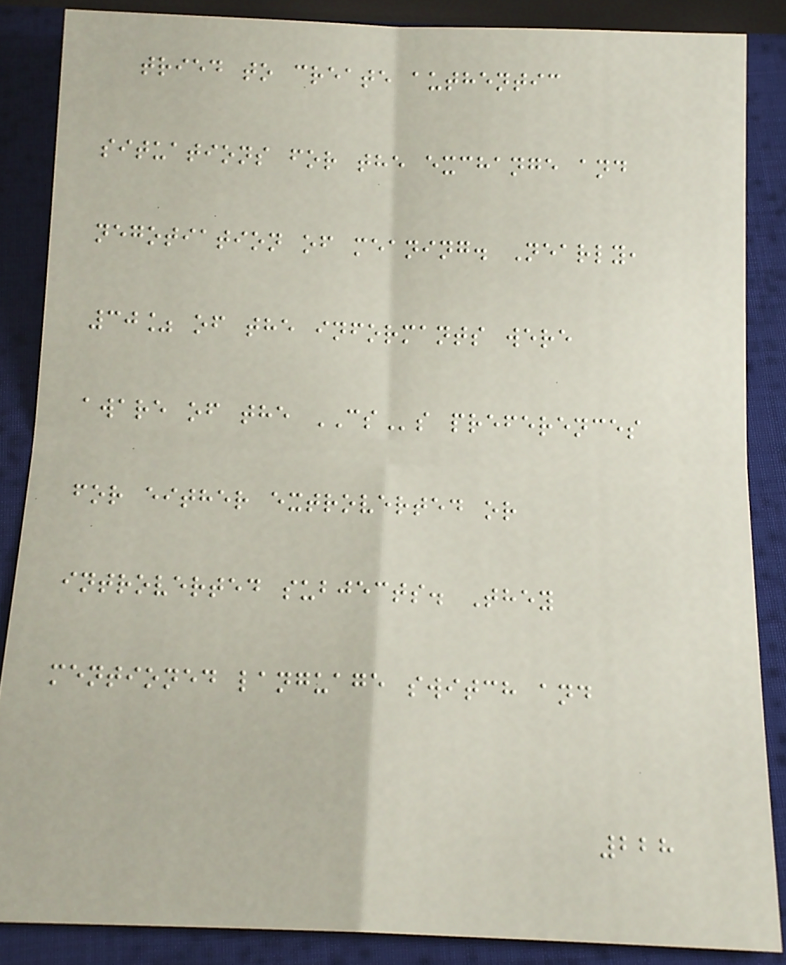tried to create authentic
situations for the exchange and
negotiation of meaning. Nearly,
30% of the informants were
aware of the CSs preferences
for either extroverted or
introverted subjects. They
mentioned language switch and
228
